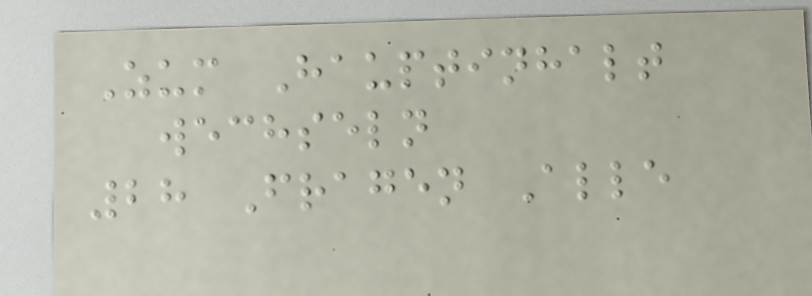Zum Hauptinhalt
wechseln
28 Fragen Alle
